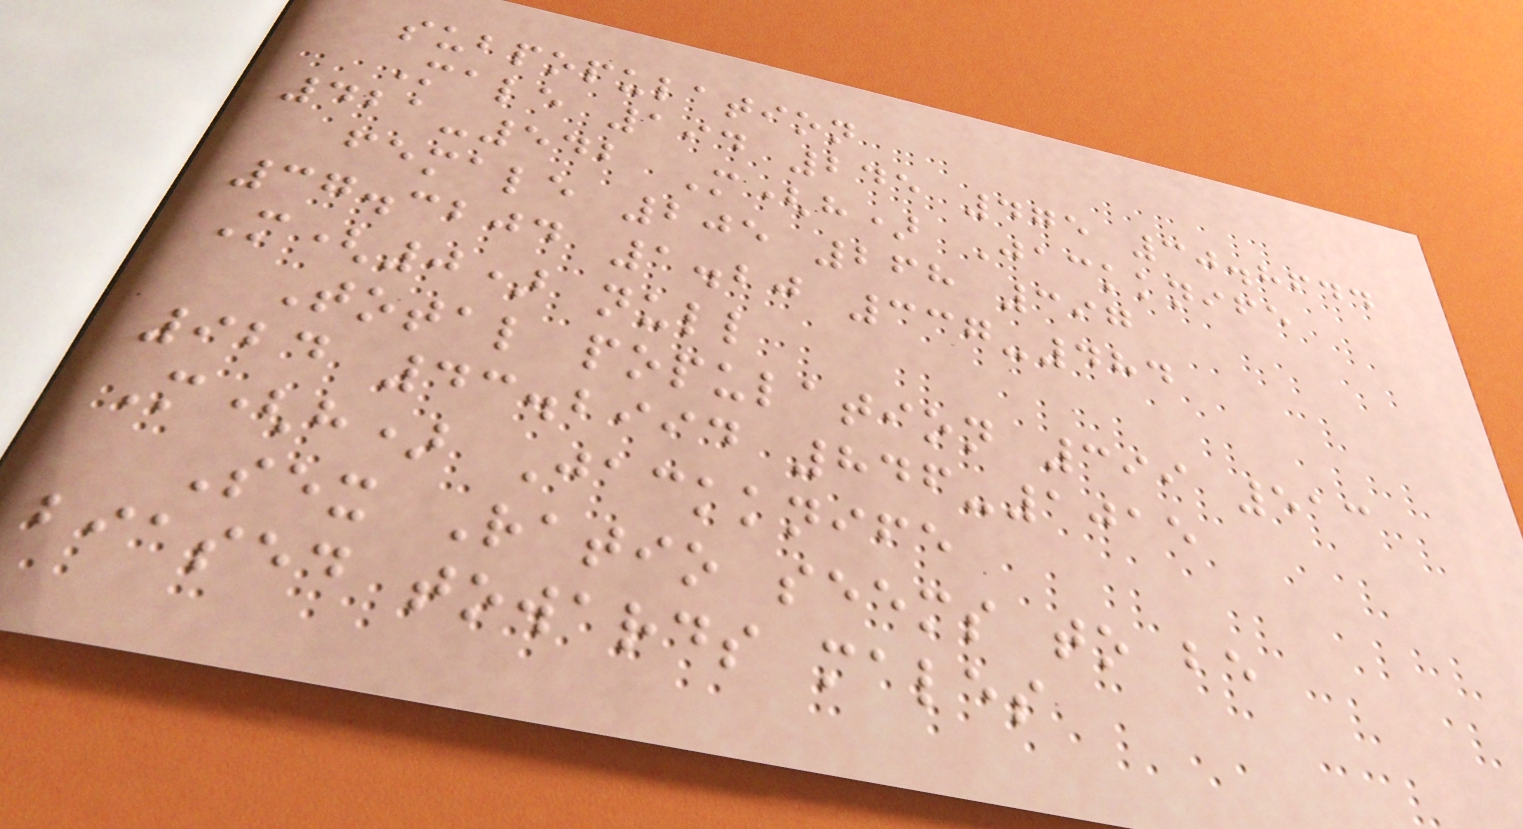subpopulation
Male 194 245 475 30.8644
421-542 M(h) Jackknife
female 205 268 397
37.3204 1.20 337-484
M(0) null
Total population 399 513
924 43.2994 846-1015
M(h) Jackknife
Sex Ratio seems to be
biased towards males
